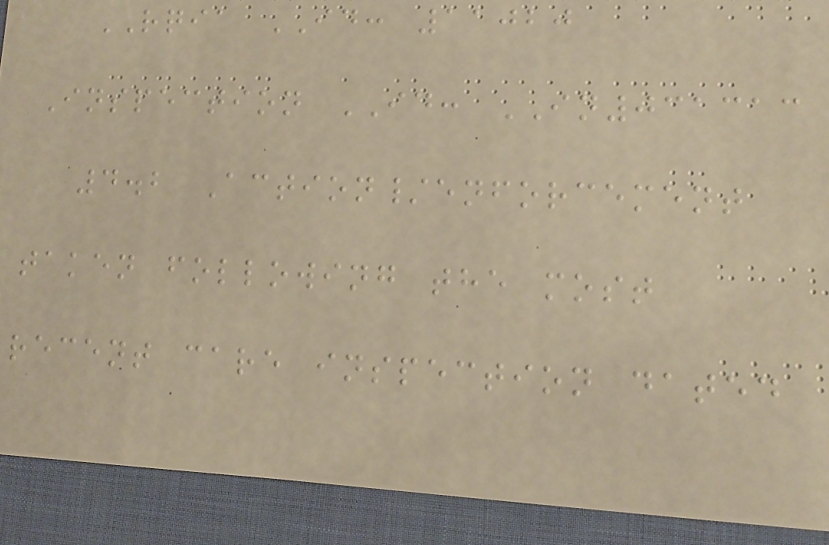RQIA ID: 11020
Inspection ID: IN031313
4.2 Action/enforcement
taken following the most
recent care inspection dated
